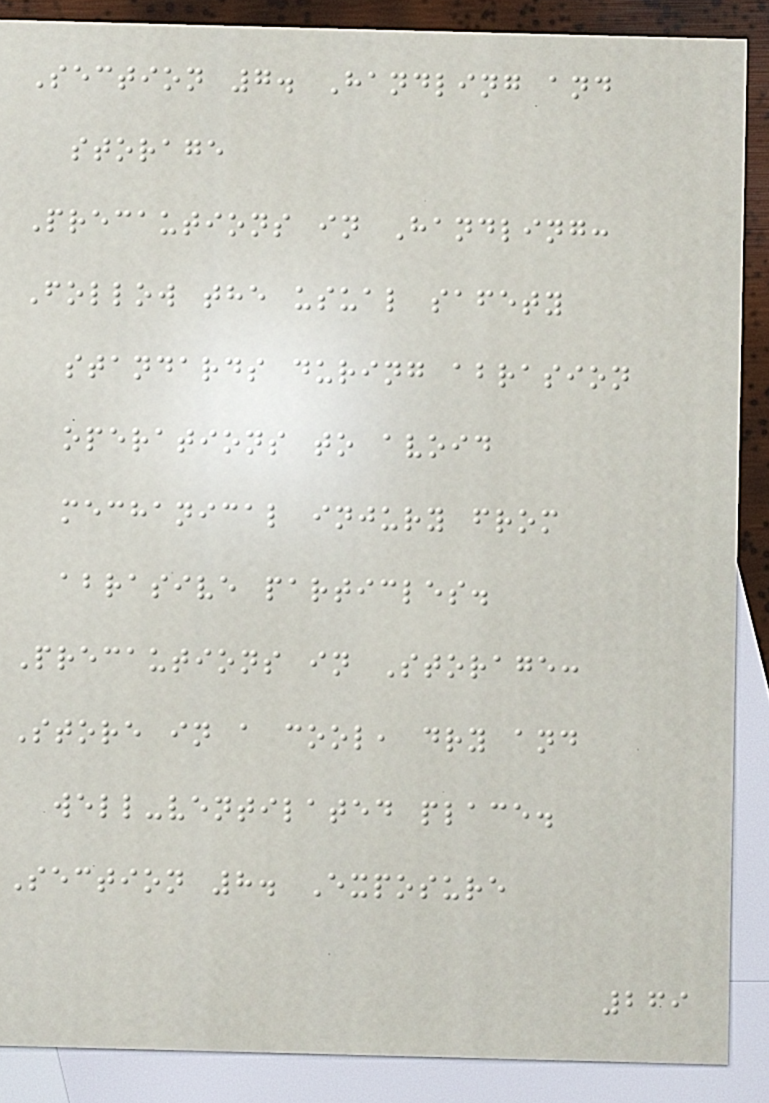Section 7. Handling and
storage
Precautions in Handling:
Follow the usual safety
standards during abrasion
operations to avoid
mechanical injury from
abrasive particles.
Precautions in Storage:
Store in a cool, dry and
well-ventilated place.
Section 8. Exposure
269
